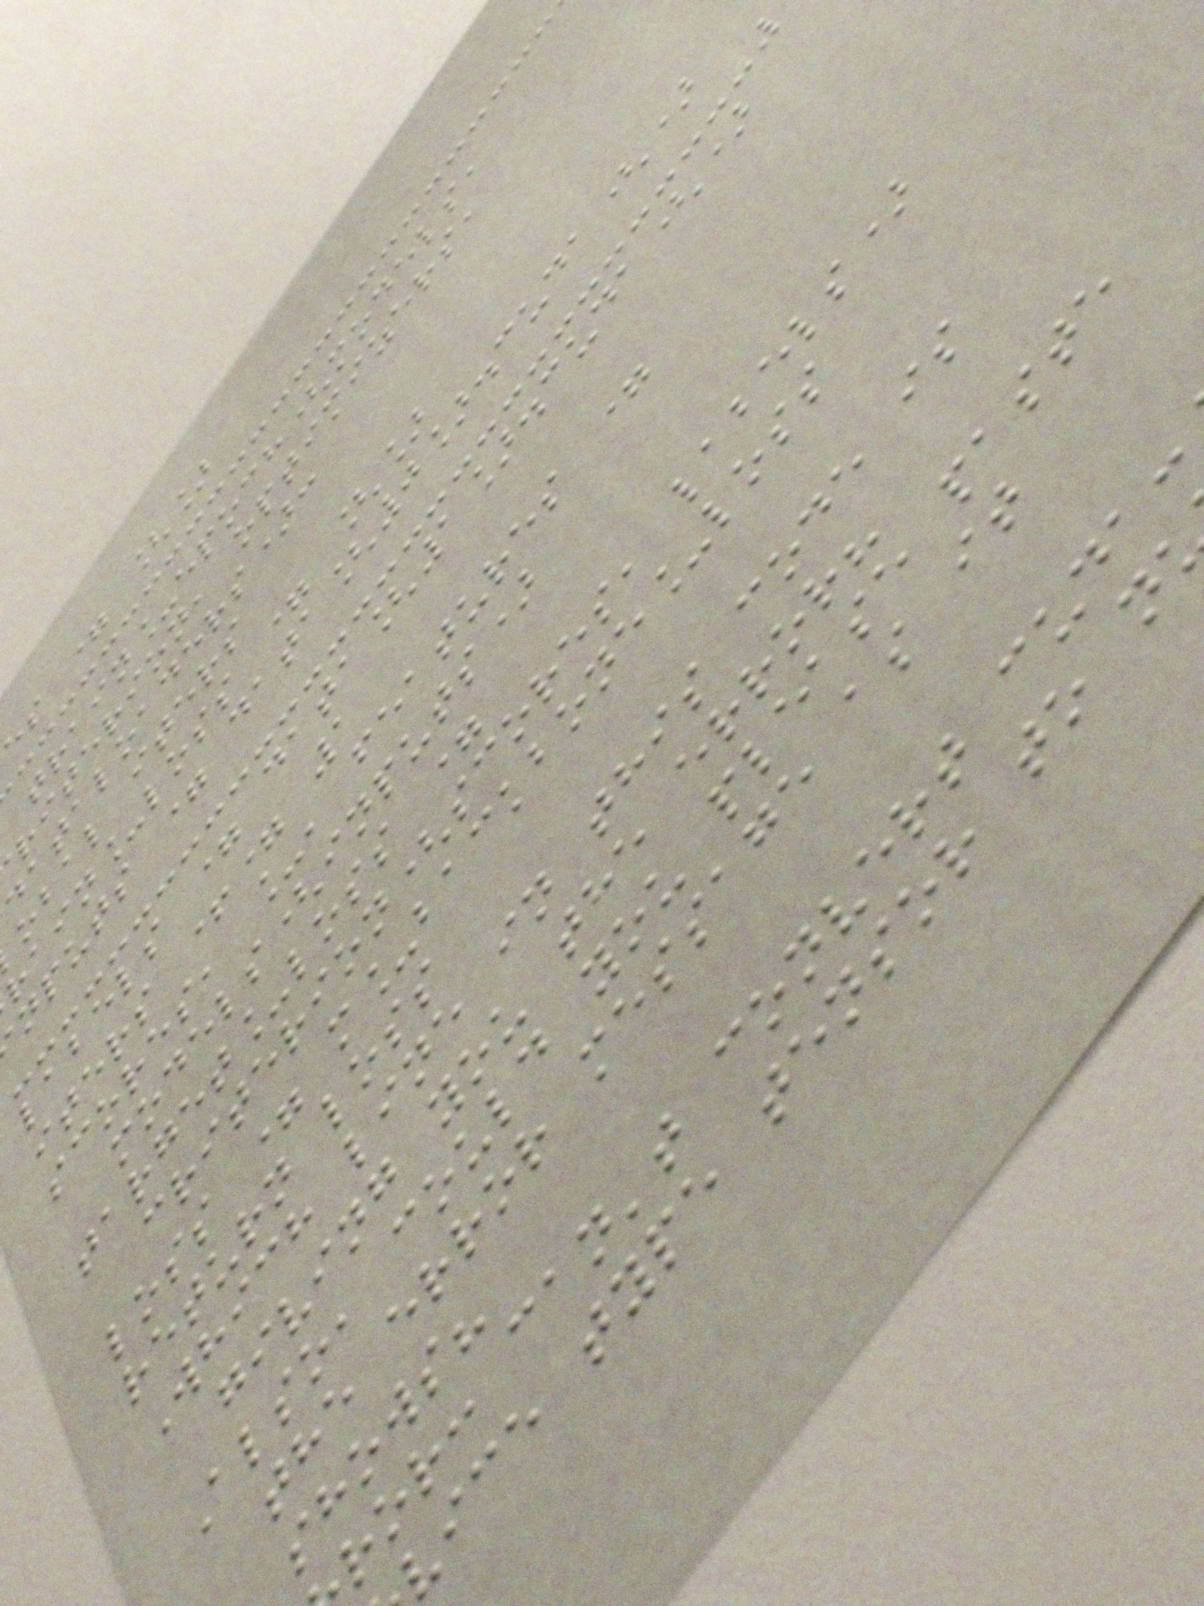es = []
train_epoch(models,
riterion, optimizers,
dataloaders):
obal iters
rain_loss = []
nputs = data[0].cuda()
labels = data[1].cuda()
iters += 1
scores, _, features =
models(inputs)
target_loss =
criterion(scores, labels)
loss = m_backbone_loss
return loss
Which line in this code is
giving you the error?
Also, could you please paste
the error message as it
shows?
ror: can't convert cuda:
vice type tensor to n
